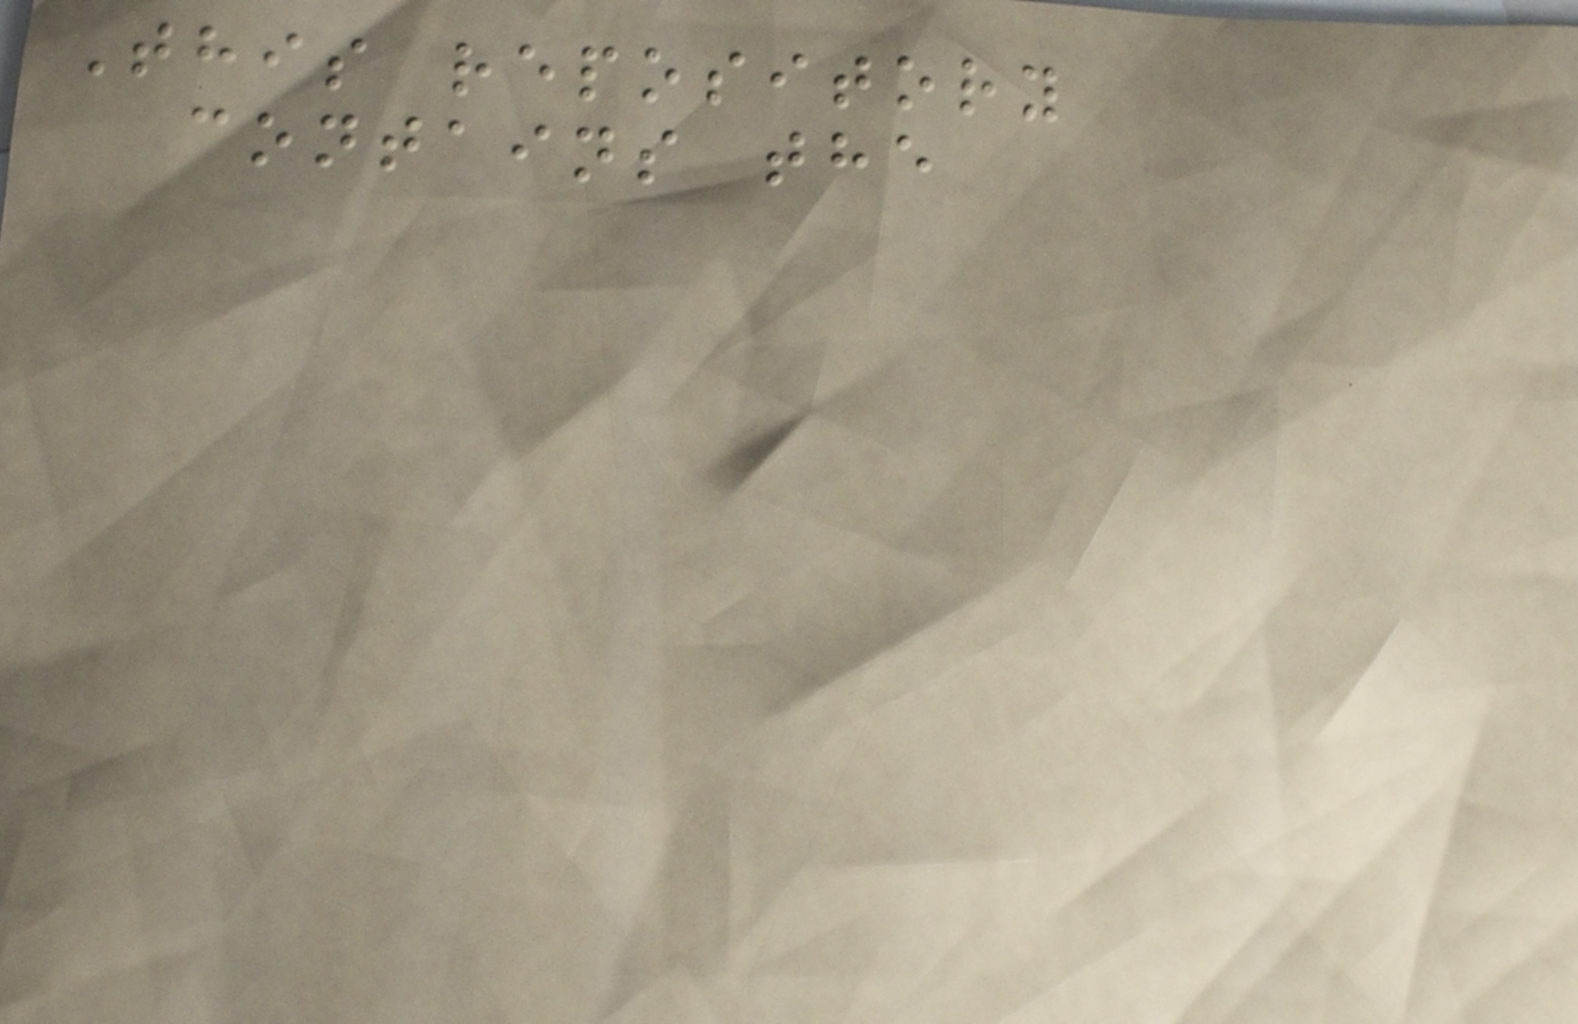This repository
contains the
